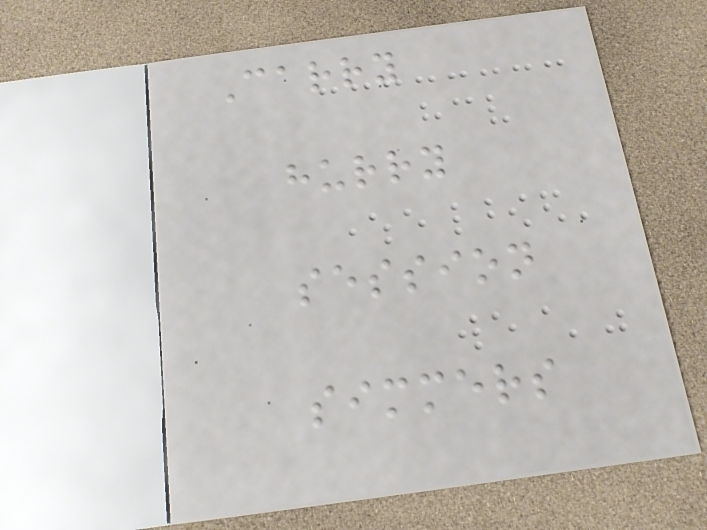Carry
hurry
session
simmers
